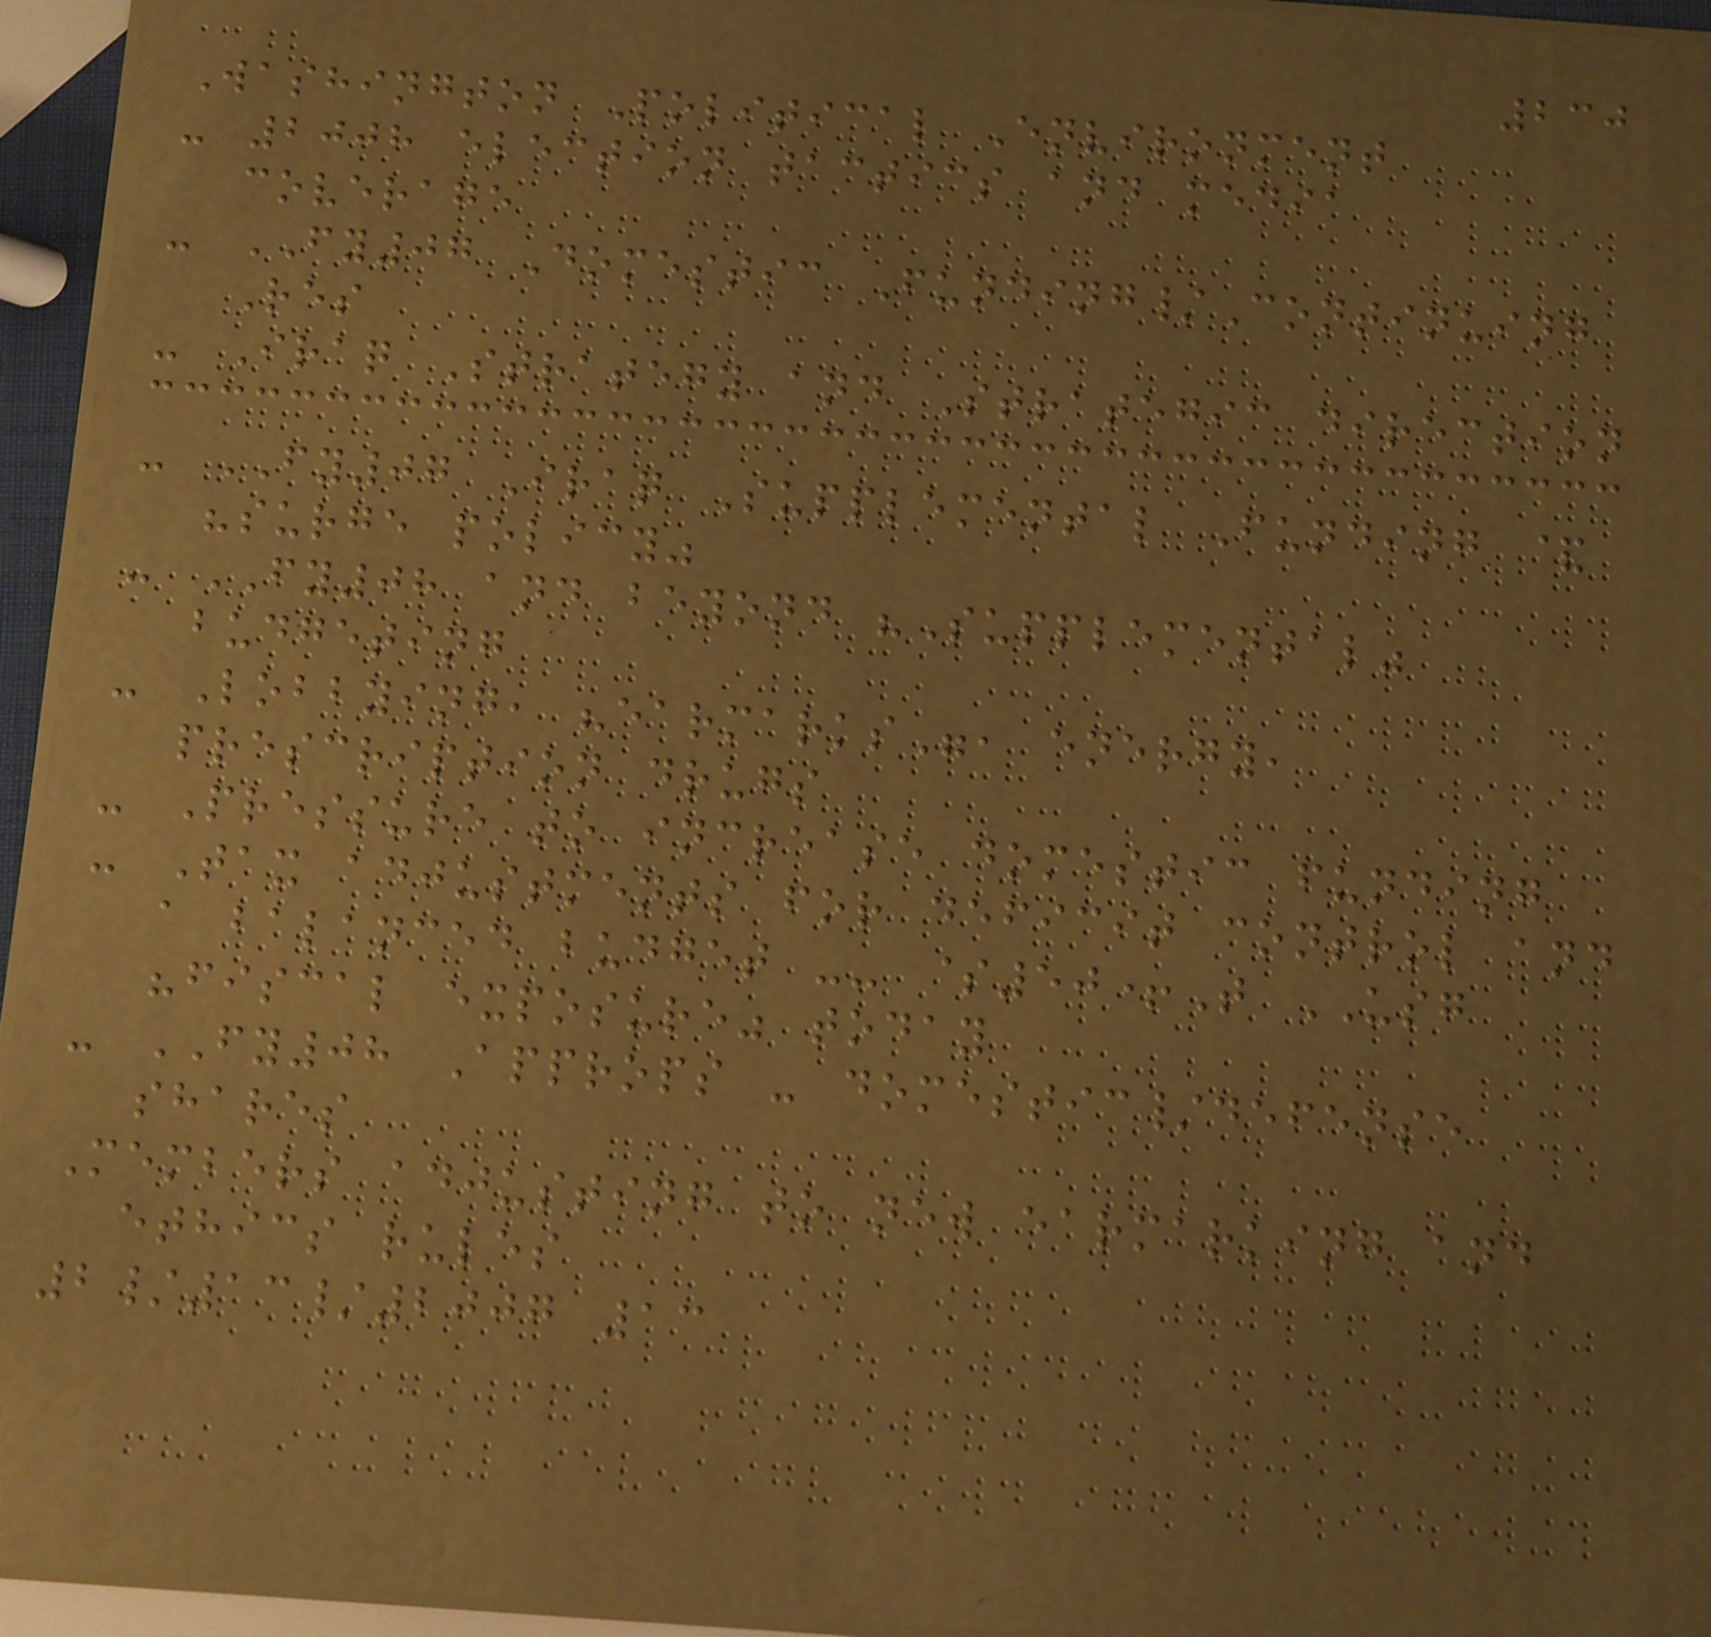230
Washington Political Environment
- 2008 election tactics and media
coverage
- FY07 Domestic Funding/Continuing
Res
- Iraq Strategy and Strategic direction
- FY07 Iraq Supplemental Funding &
"surge policy"
- FY08 and beyond "Supplemental"
budgeting
- Lobbying, "earmarks", energy,
prescription drugs
- Pressure to increase domestic funding
- Tax adjustments for deficit control and
a balanced budget -- $50+T USG
"fiscal exposure" today
- FY08 Approps - domestic/defense
shares
Members adjusting to new earmarking and
ethics rules
2/13/2007 13
